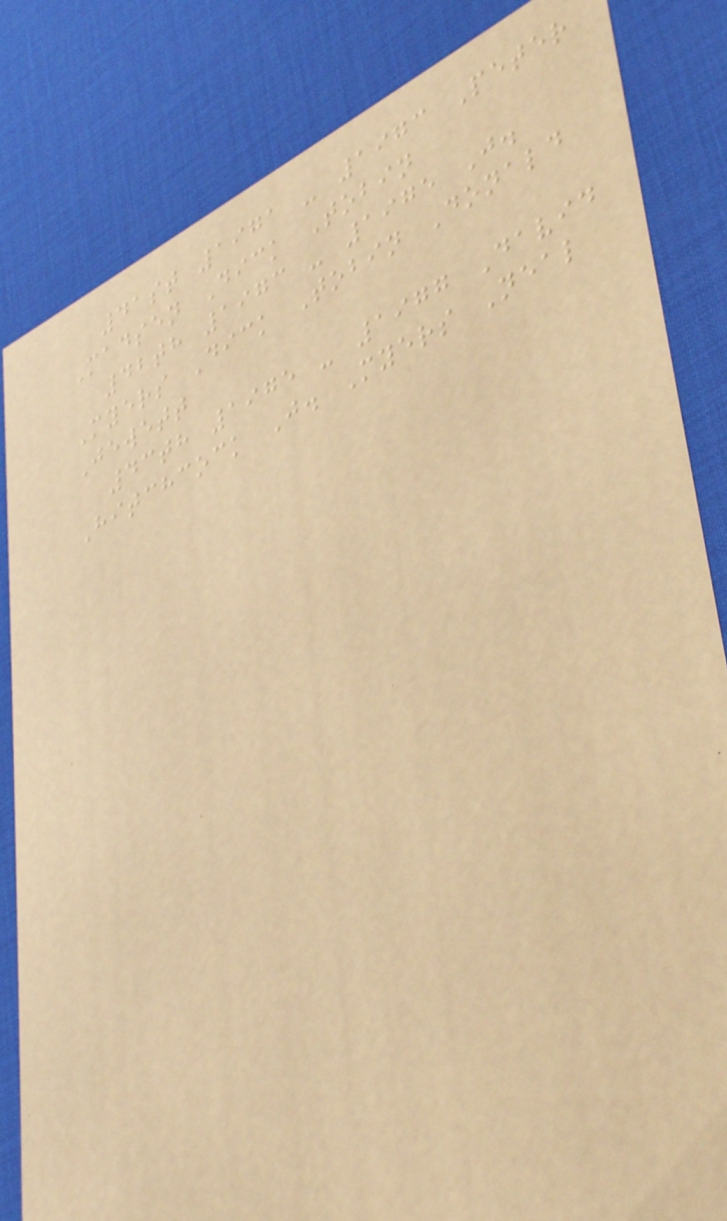41st 1971 - 1973 Peter
Madsen Dick Tobin
42th 1973 - 1975 J.
Myers Dick Tobin Donald
Jewett
43th 1975 - 1977 David
Hitchcock J. Myers Neal
